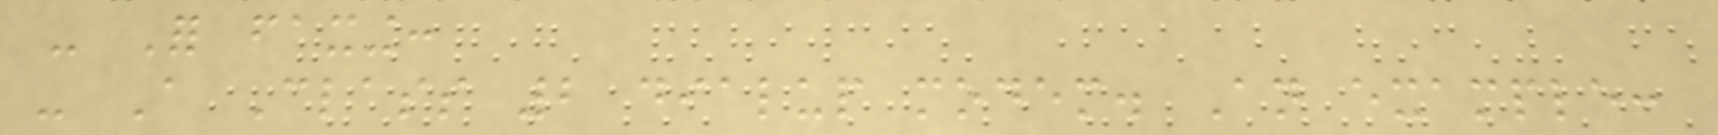- For faxing:
- A Class 2 dialup modem. An example:
